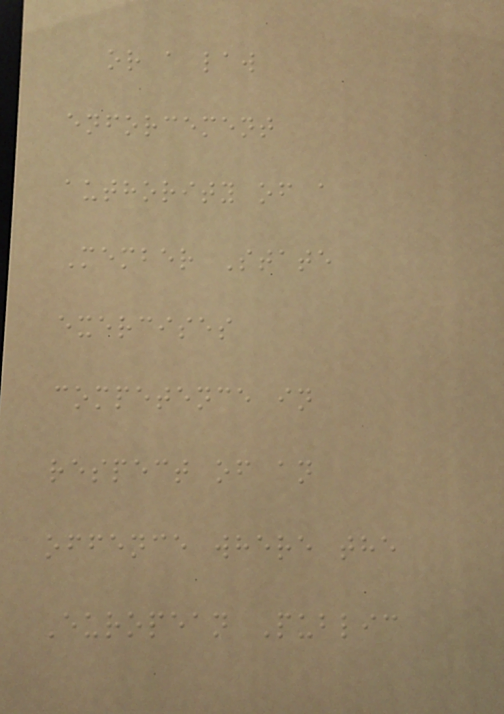or a law
enforcement
authority of a
Member State
exercises
competence in
respect of an
offence where the
European Public
